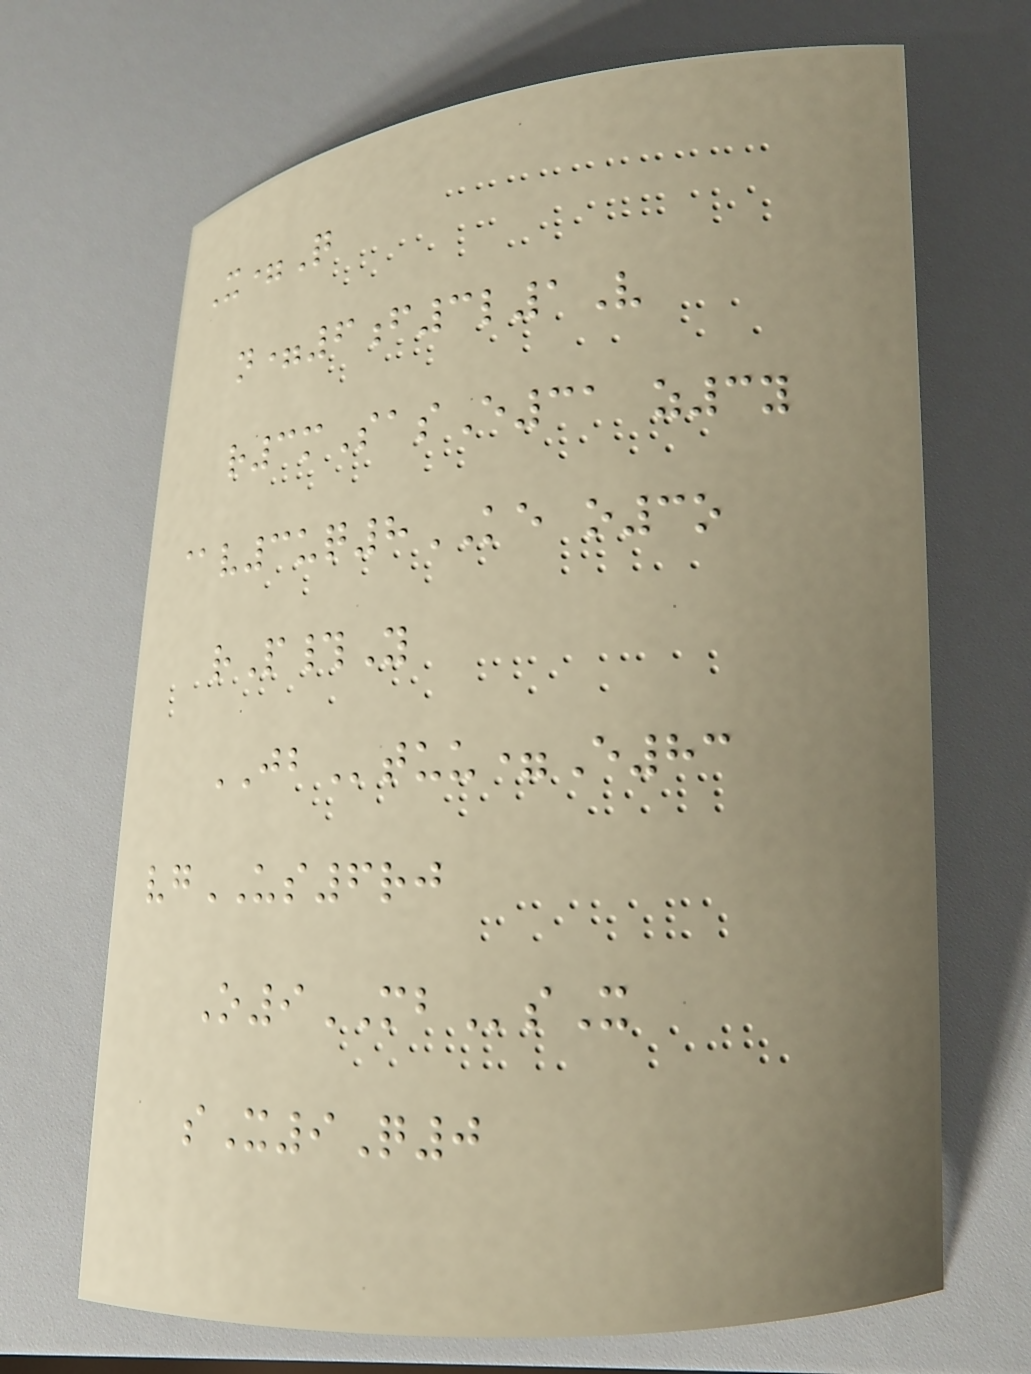X=Q
n=6f3l1V
r3mSasE31 z3y
@v3uq8KE o3o
rP#Y
JBtuu=E83
vgUS6rj
O9MBsX
sX9Q0
